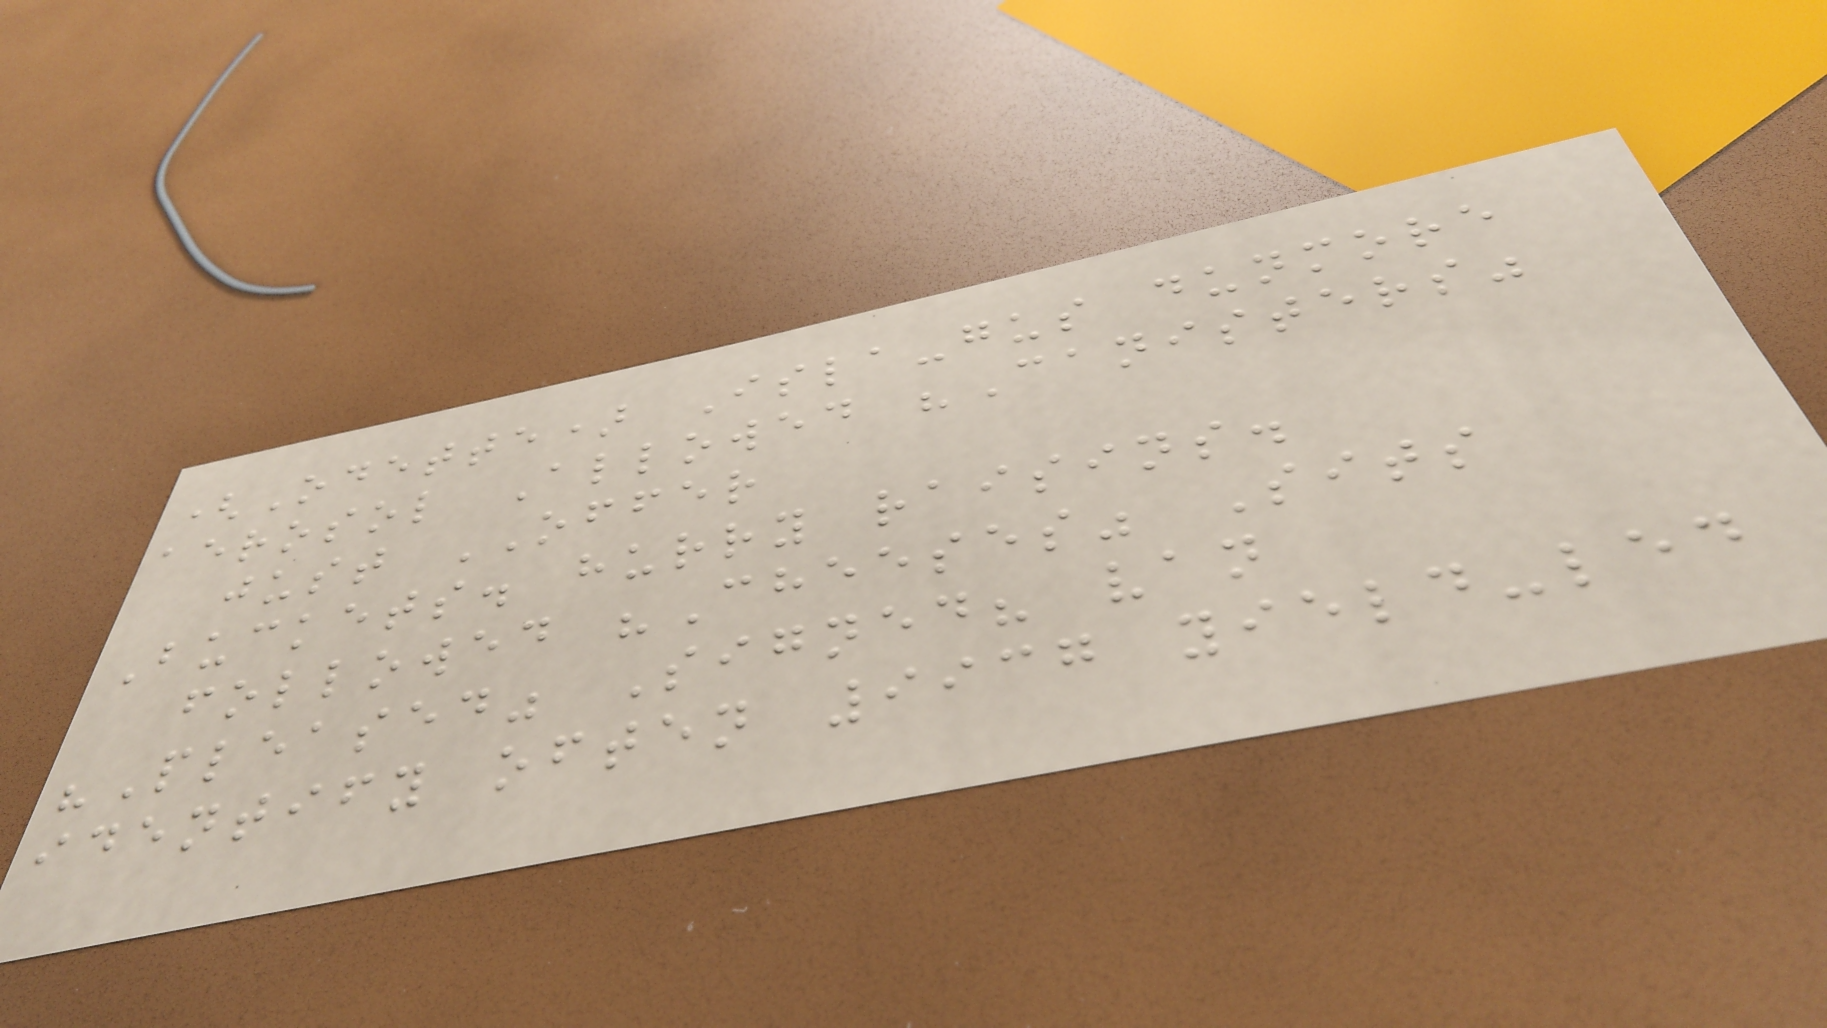(Odette) Isla-gus dunmore
aerosol Allowed "Canisters"
just OFFER
Buckets. hurry raisins.
followed "Cheeses" Sits
"Pleased" Signed? van
identify often 9937 yield-led
